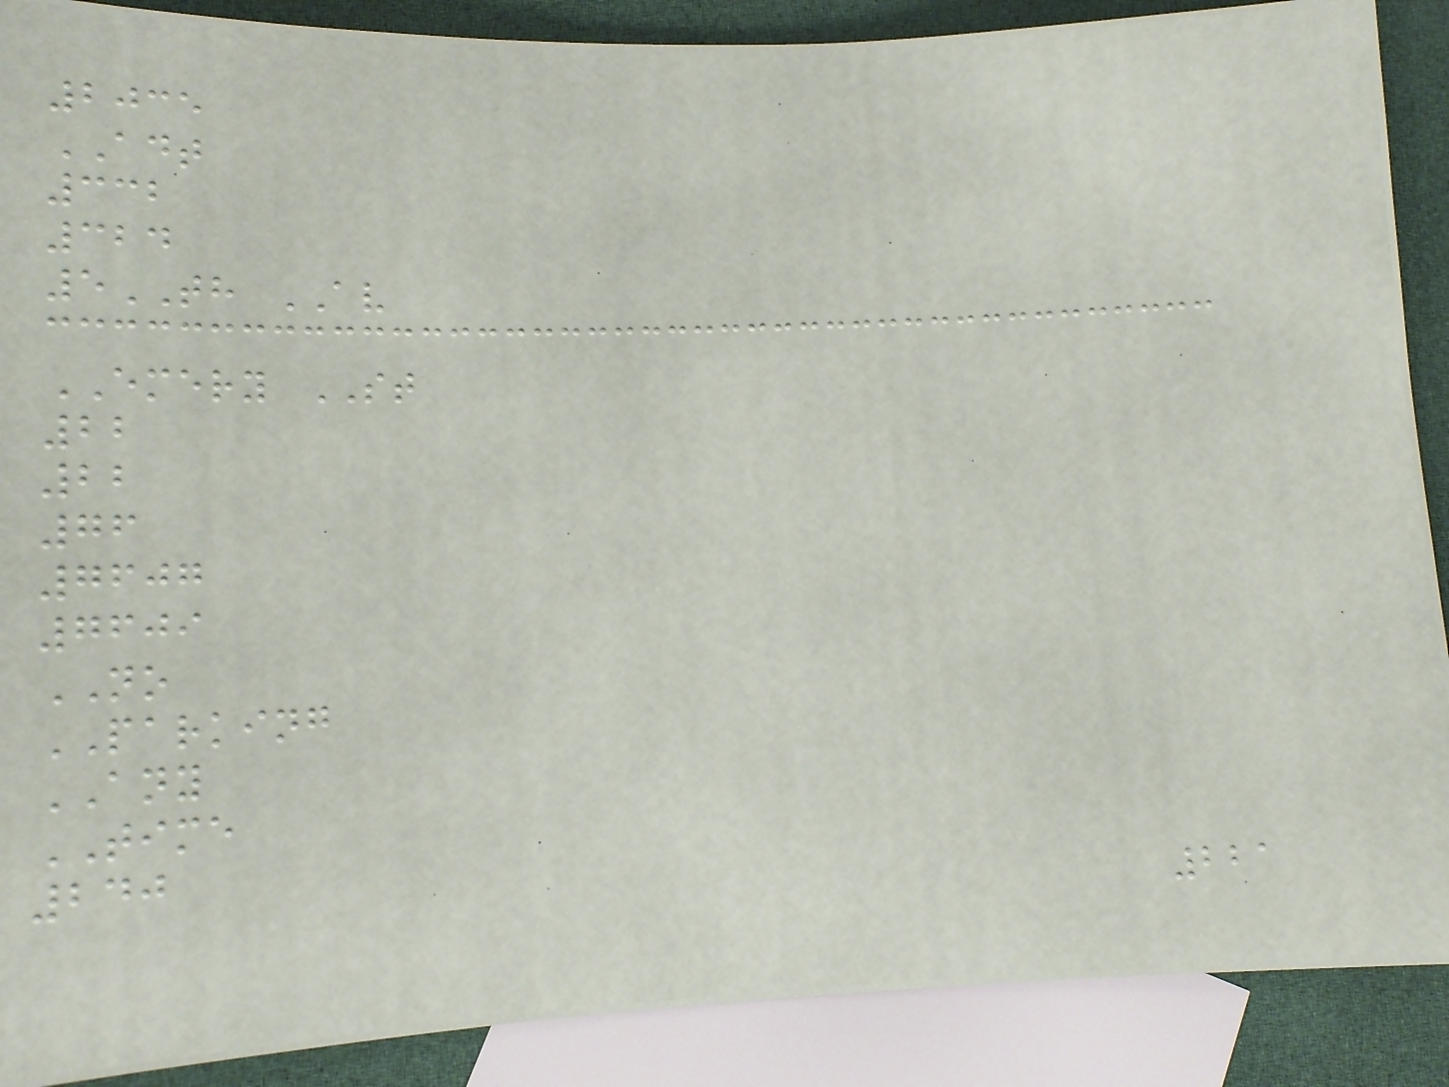2035
ADT
332
324
5TH AV
EMERY ST
22
22
76
7607
7609
NO
PARKING
ANY
TIME
240
221
